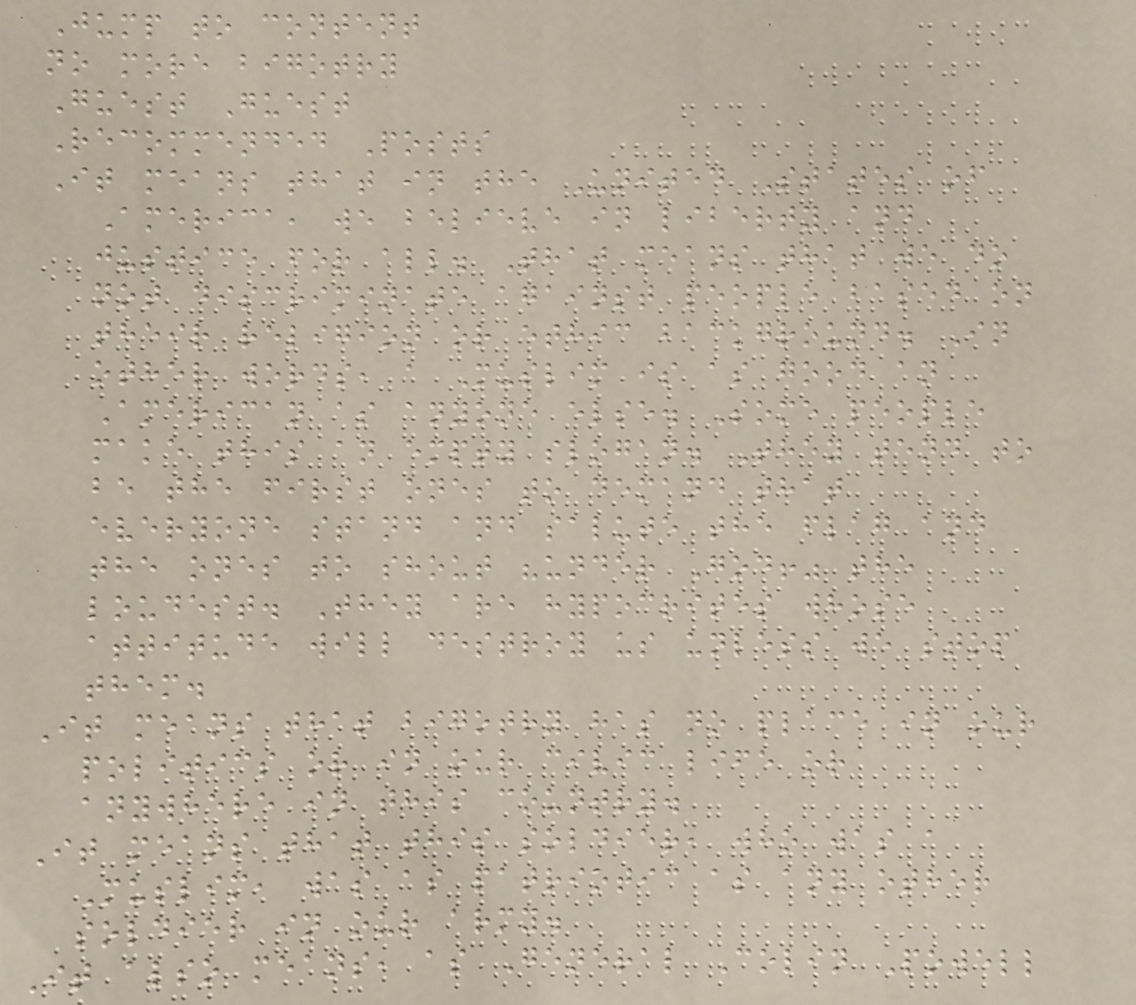Jump to content
no more bigotry
Guest Guest
Recommended Posts
It means that in the United States of
America, we believe in liberty and
justice for all. That means that we do
not discriminate against people based on
their religion or ethic background. In
other words, a Muslim is as good an
American as anyone else. Some people
make this an empty slogan. They tend to
be the first ones to demand that
everyone stand and salute the flag and
the ones to shout "under God!" the
loudest. They are hypocrites whose
attitude will destroy us unless we stop
them.
It means that bigotry has no place in our
politics or in our civic life or
anywhere in this country.
It means that this soldier, who was a
Muslim, was as patriotic as any other
soldier in our army.
It also means, as General Colin Powell
